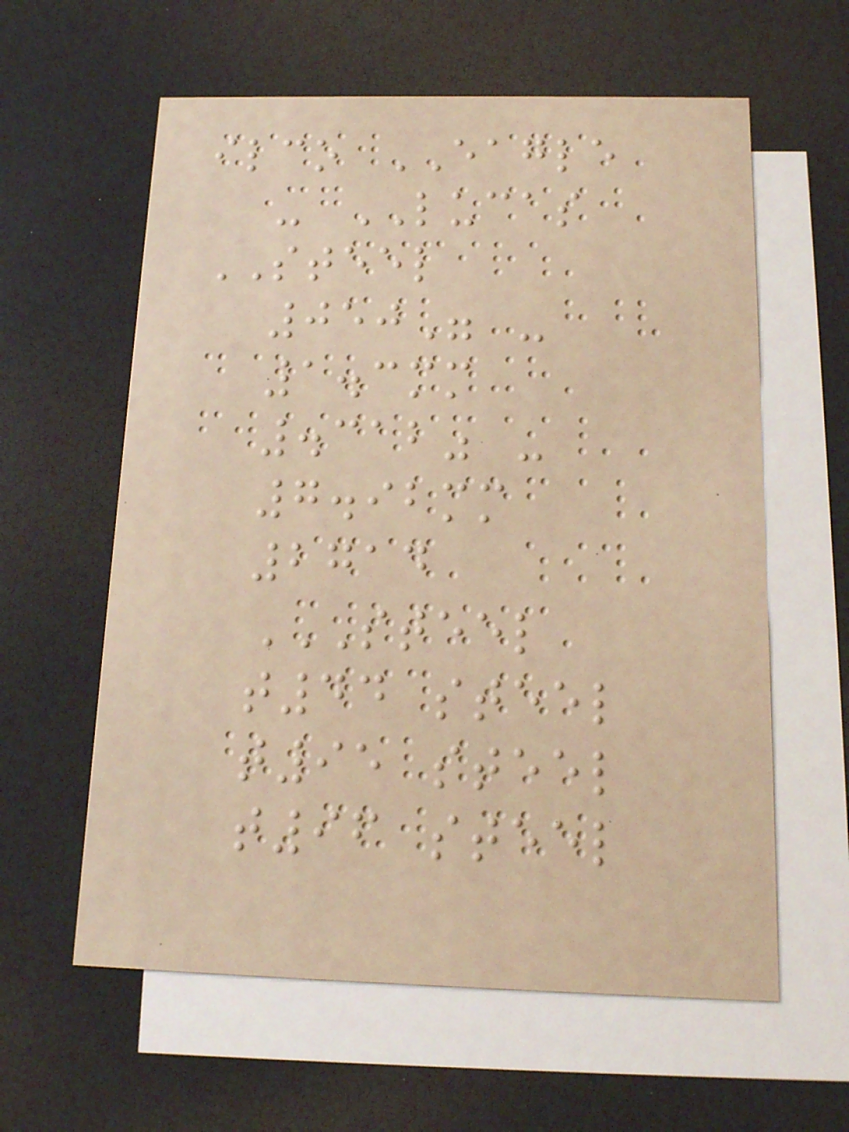ilco EAGLE
- LUCAS
STEEL
050" -
1.3mm
.312" -
7.92mm
2714
STEEL
T44 STEEL
T95 STEEL
T96 STEEL
